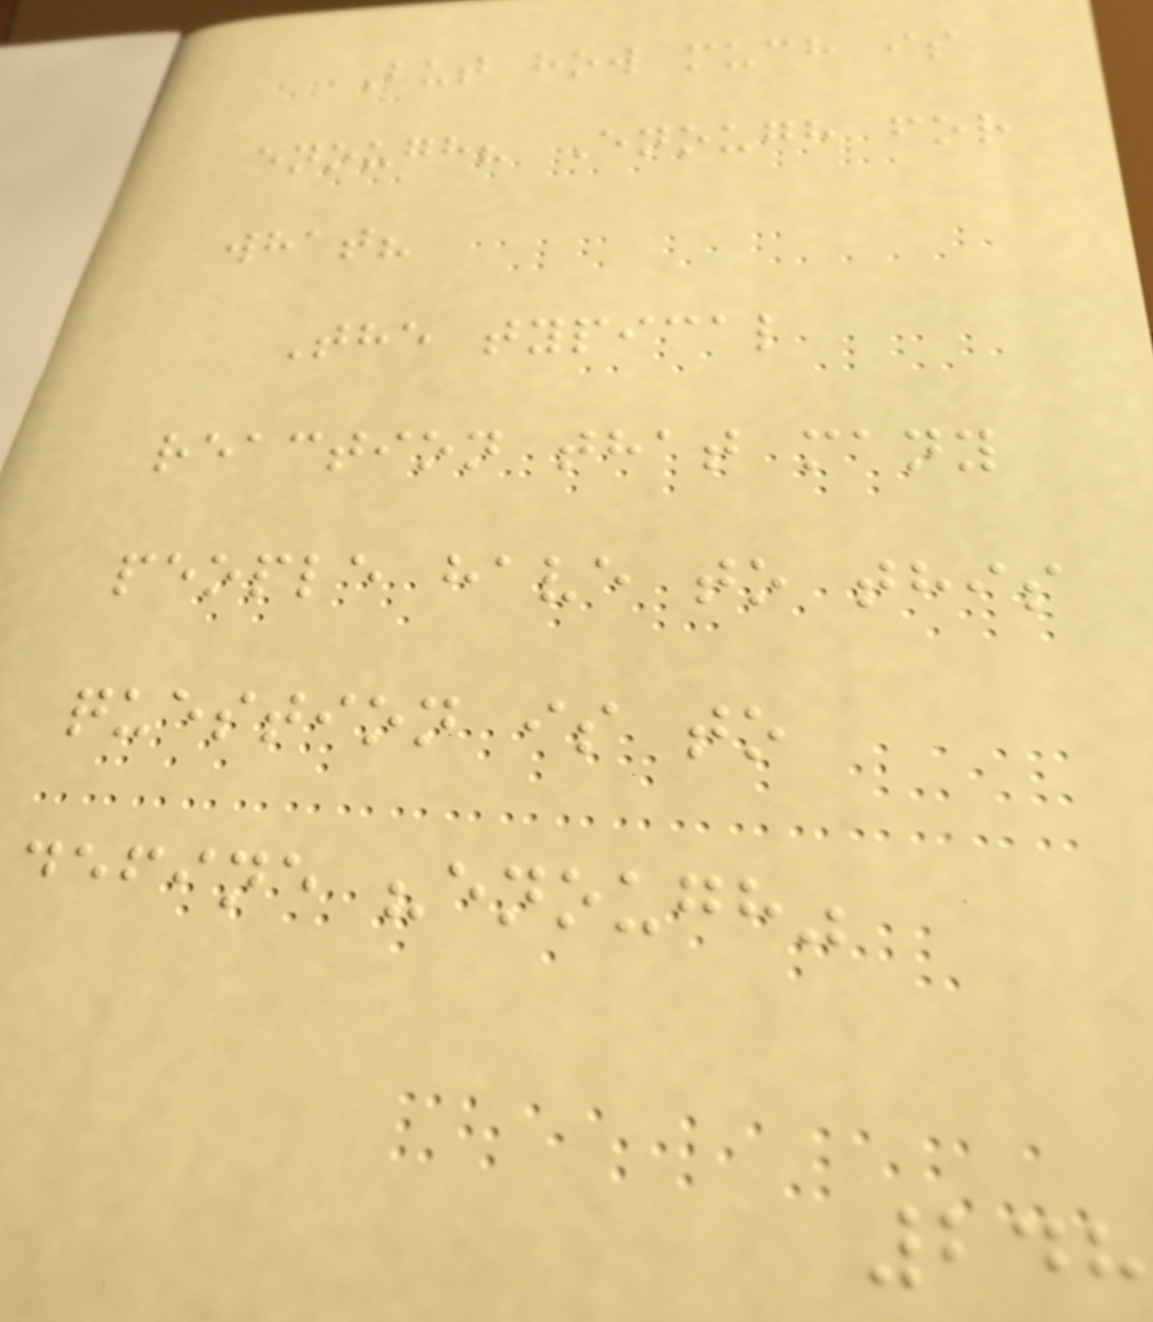But how much is
enough? Enough for
what?
The typical
reaction that many
people have to this
question is to
define "enough"
248
